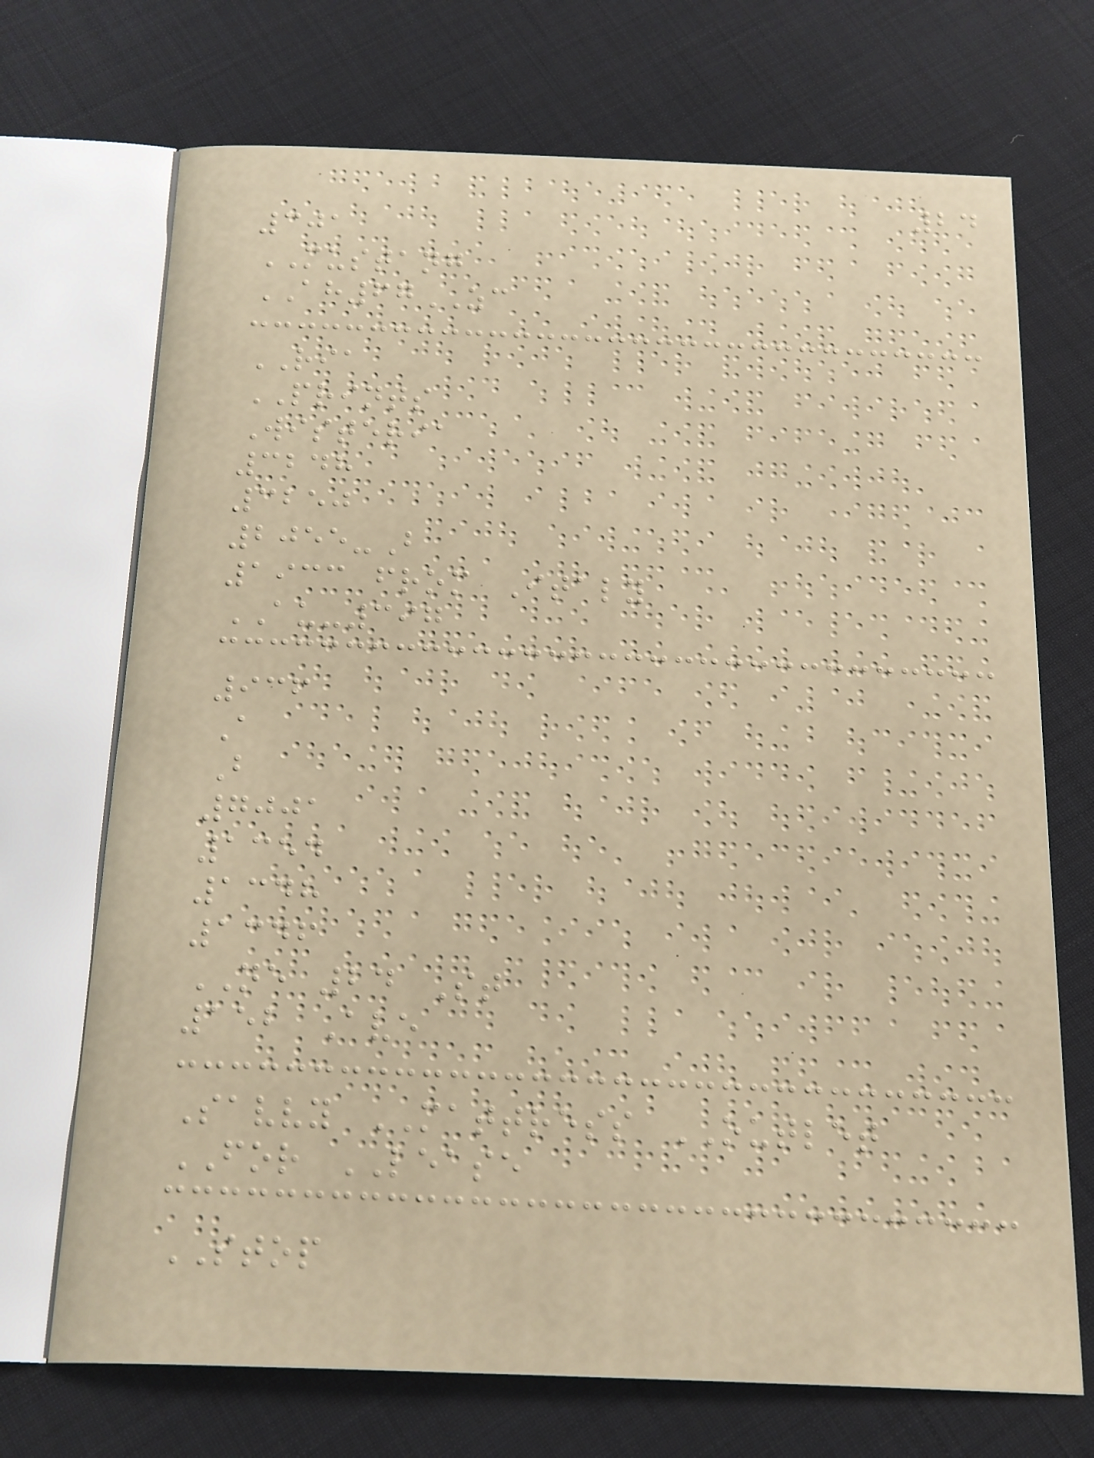24
301
MUSTANG
AH67ZC
RIA
PRINTS
Wisteria
3248
3250
2055-B
1933 from Italy
AU-397
936
A
B
7001
1354
1348
1346
NE 24 St
152 Ave
Savvy MATTRESS OUTLET
FOR LEASE
STOP
